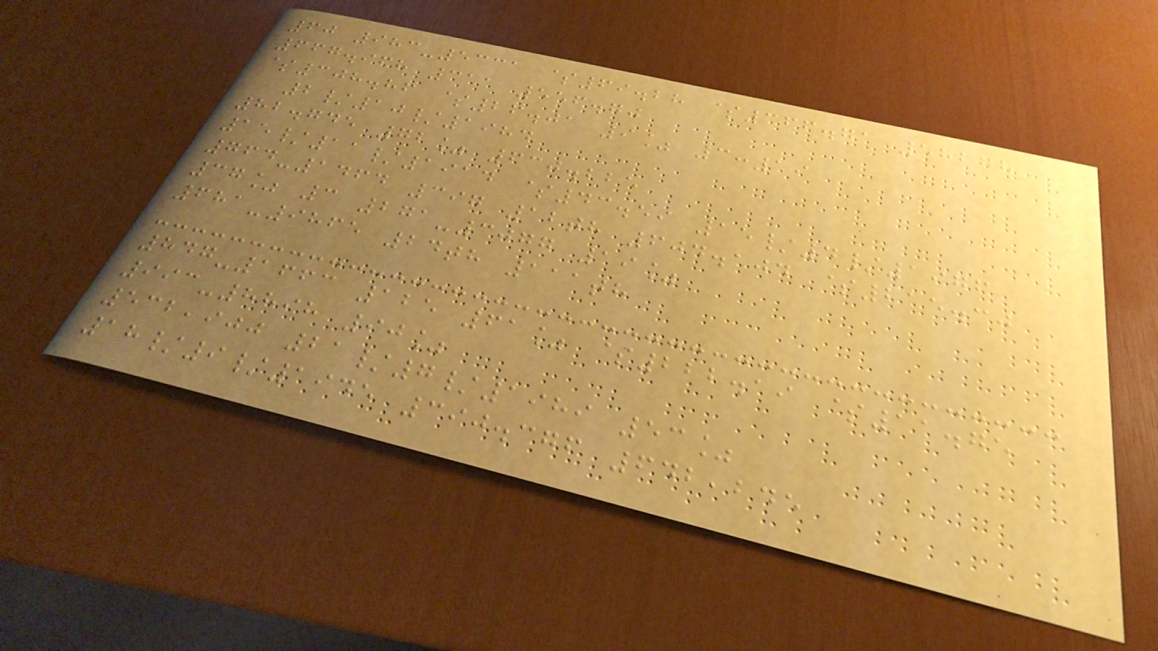60 983-5331 $69.28 $366.71 58278
667.968 311 556.70
$308.86 $26.01 9% 3:19
2/10/1984
82.745 72% 630.225
15/11/1914 $43.59 15/4/1976
764-1464 397 12th 604.104 $215.30
37% 3 271-3077 19%
681-9865 24th 111th
847-1663 125 61% $222.19 $11.75
993-8898 90%
532,900 21/7/1989 53%
18/9/1945 390.376 642,245
